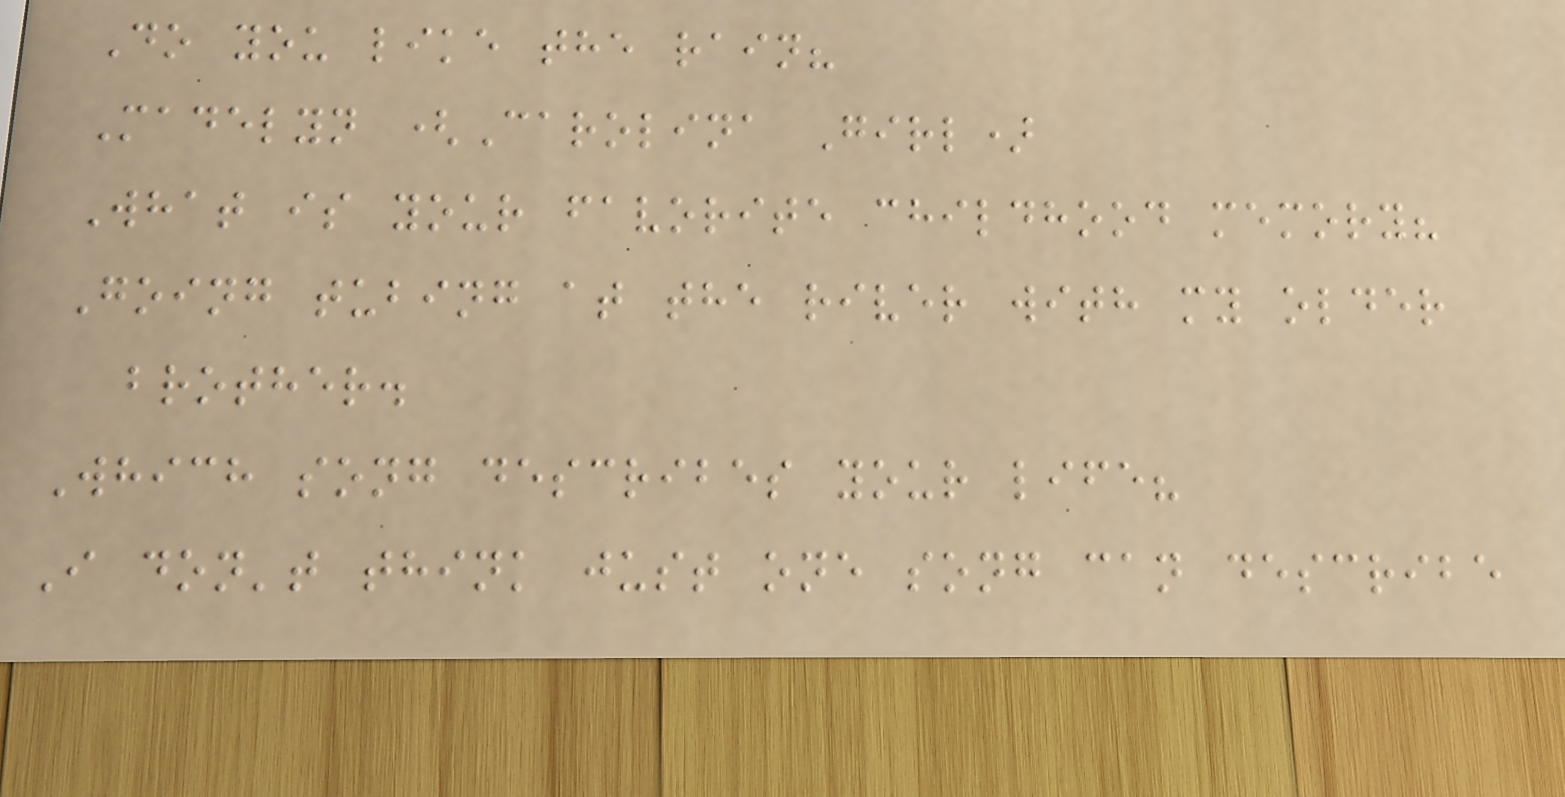Do you like the rain?
Madelyn (Carolina Girl)
What is your favorite childhood memory?
Going tubing at the river with my older
brother.
Which song describes your life?
I don't think just one song can describe
